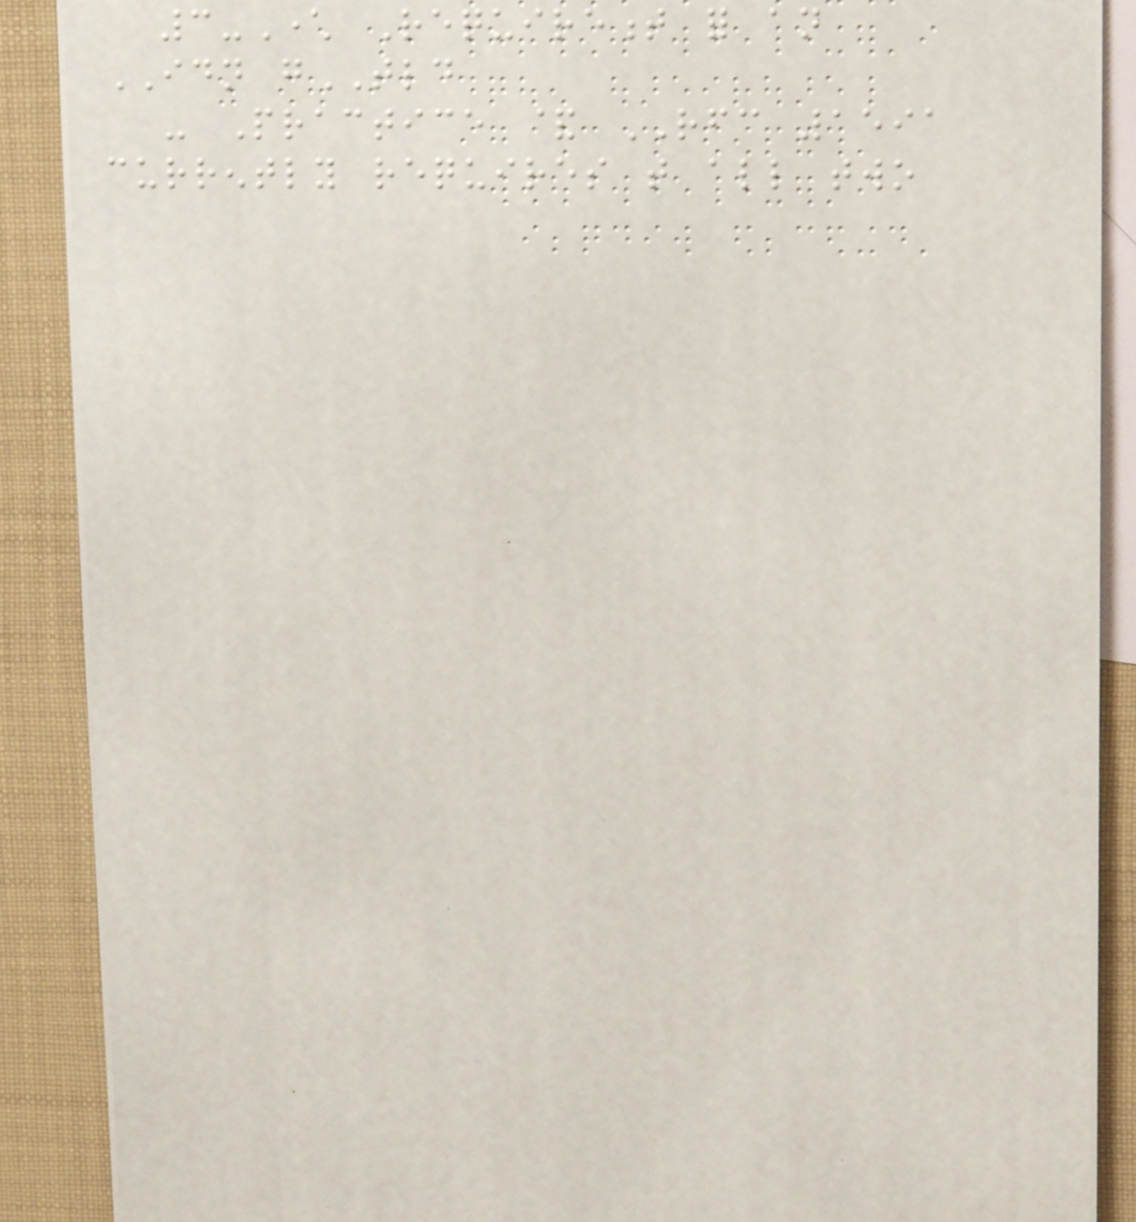3-Character Requirement for an
IDN gTLD
- Practice & RFC 1591
currently requires that all two
